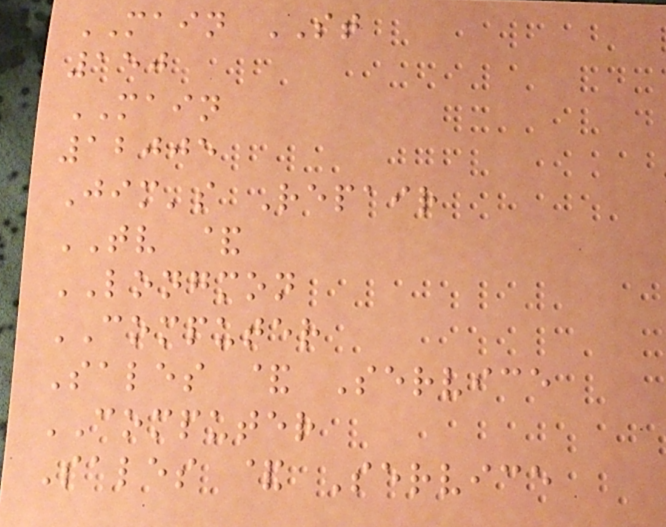MAIN ST
150
MAIN
12005
Jim's Repair
TV &
LONGMON
COMPUTER
Sales & Service
COMPUTER
Sales & Service
